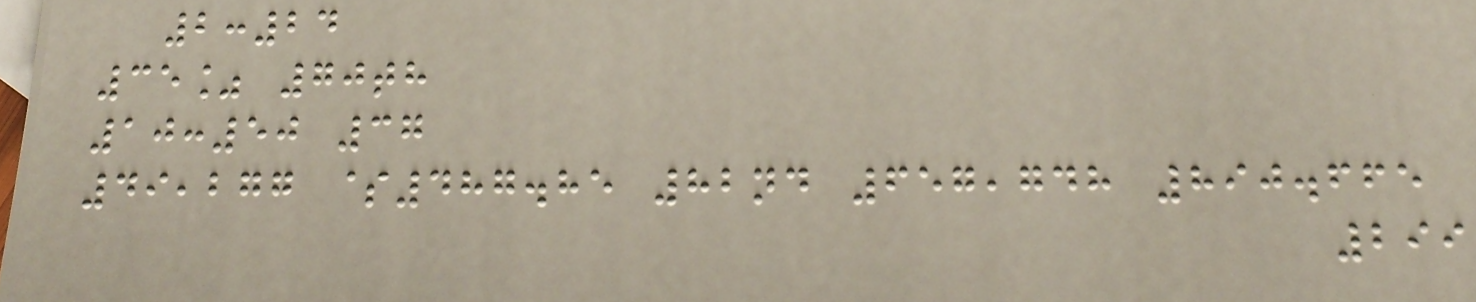2:24
35% 70th
10:50 37
49,277 $487.85 82nd 657,748 890.665
299
